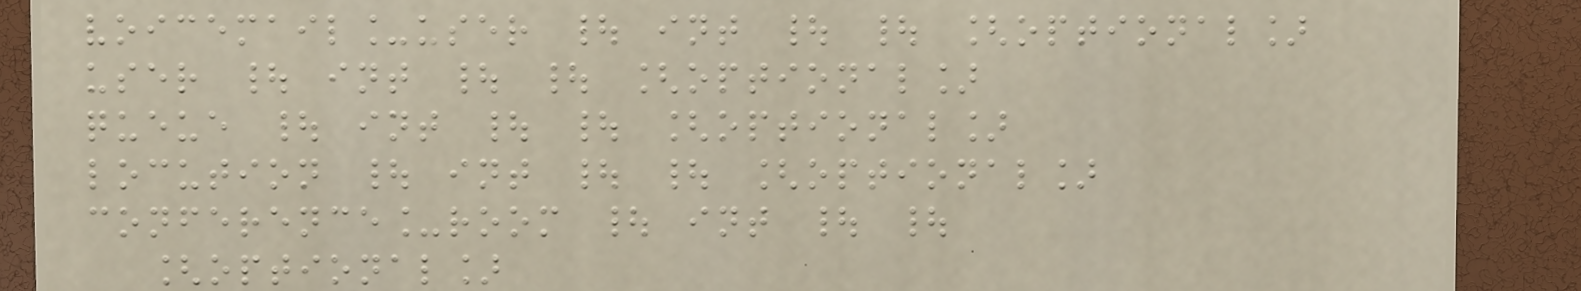voicemail_user | int | | [optional]
user | int | | [optional]
queue | int | | [optional]
locution | int | | [optional]
conference_room | int | |
[optional]
